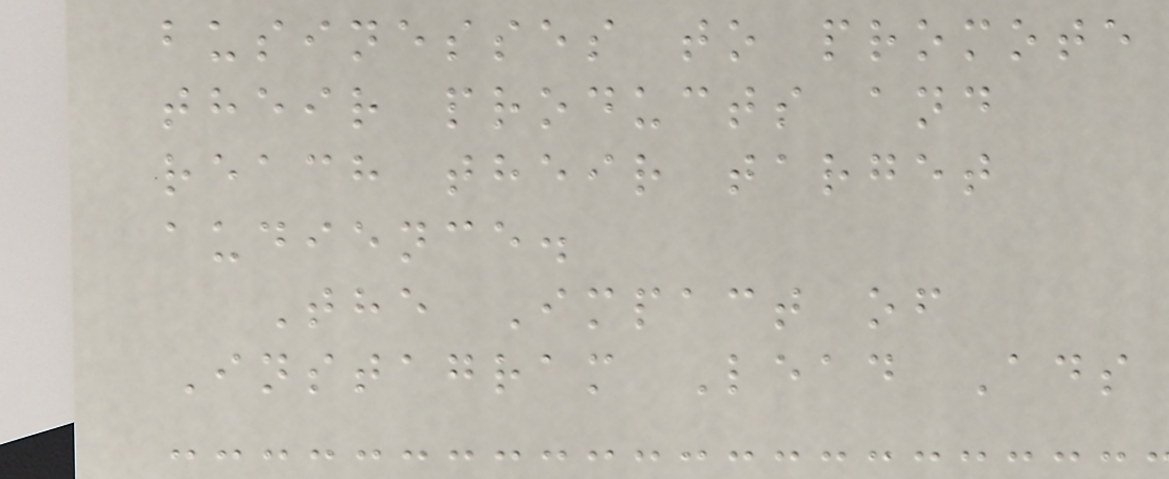businesses to promote
their products and
reach their target
audience.
The Impact of
Instagram Lead Ads
